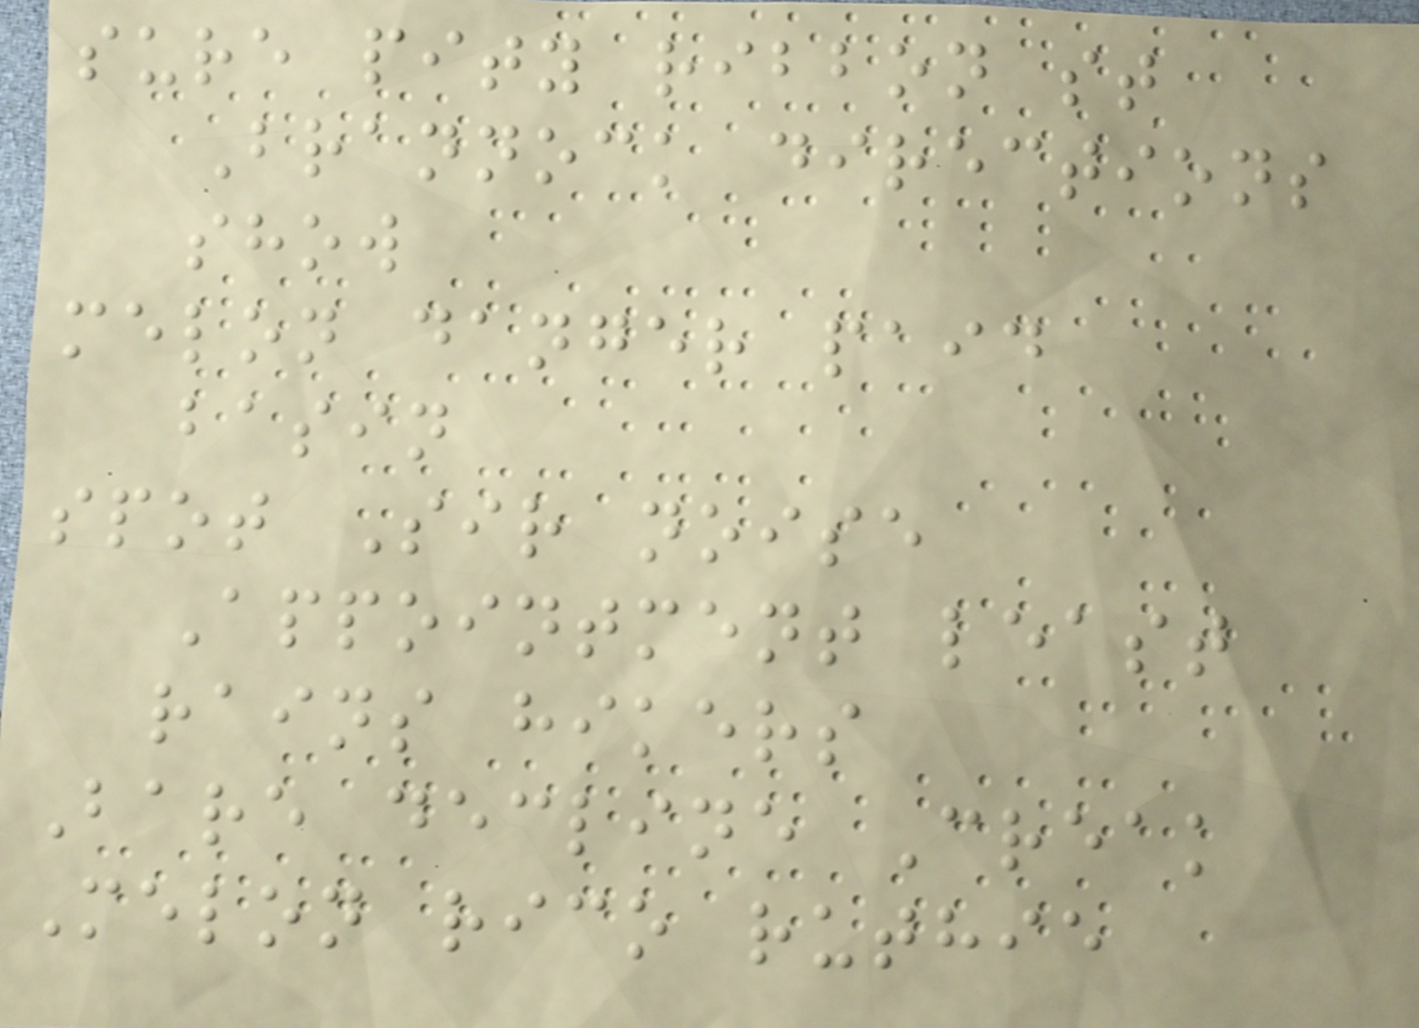sure pity ribbon st
Brannock directions
show
melon danger paid
basin
spot Sir noise
Appointment least
rains hikers
Bare decline Creak
Melon rico ruthie
